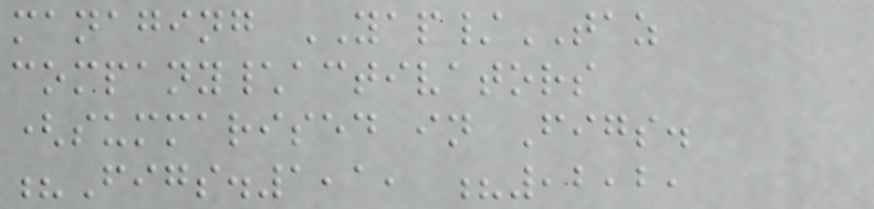managing YAP/TAZ
company\activators
(summarised in Figs.
?Figs.1,1, ?,2,2,
